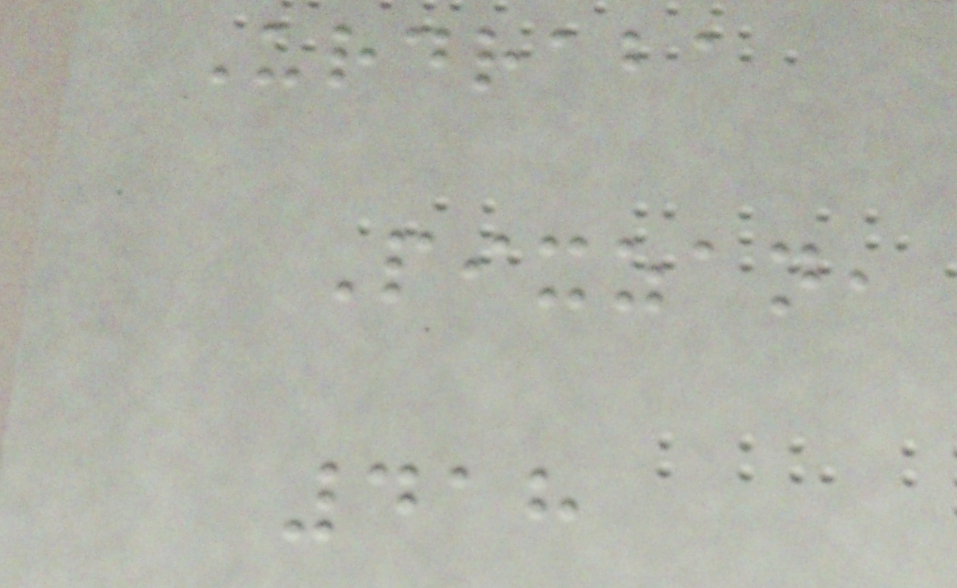Urdraba
Pixzan,
418
